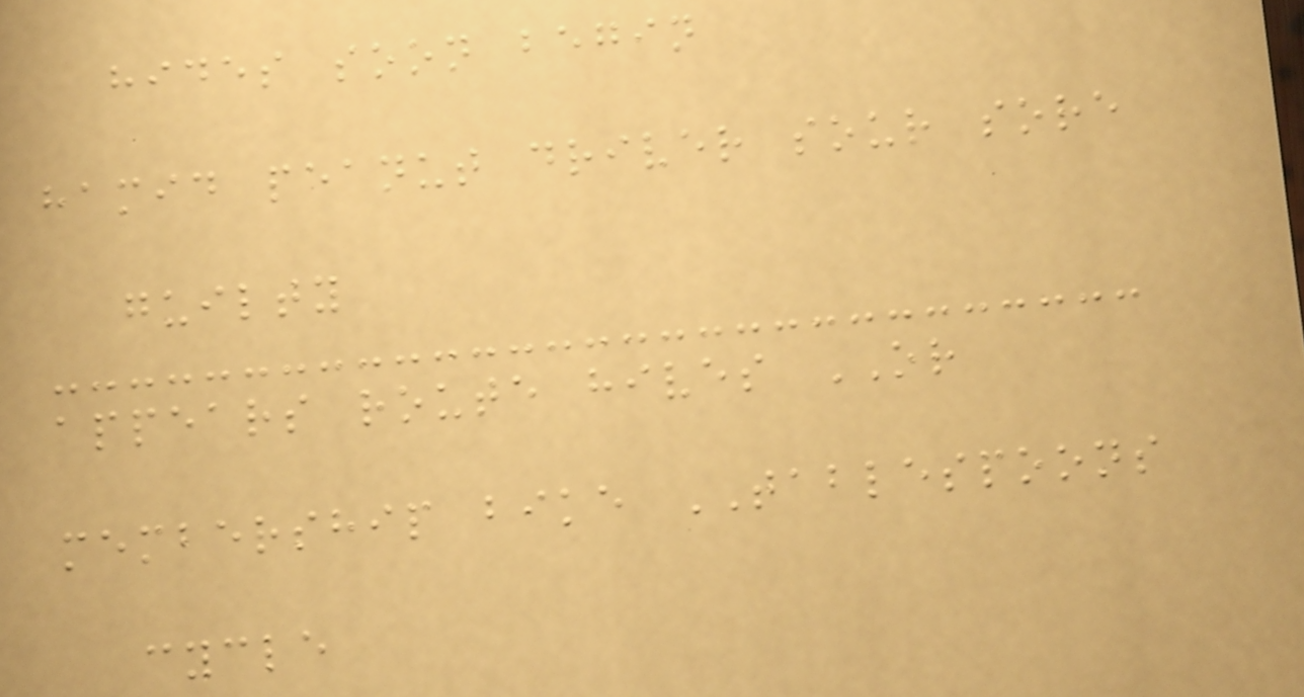hides soon begin
hamid peanut driver sour sore
guilty
appears route hives OR
membership bike TABLESPOONS
cycle
